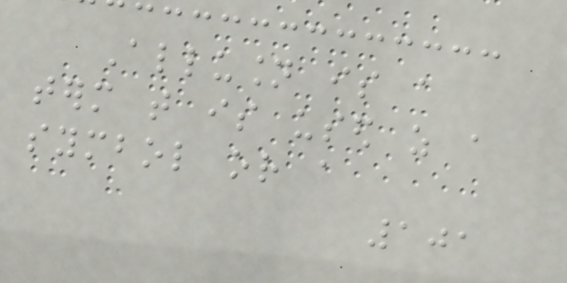Allusion is a
term that is used as a
symbol or a
101
